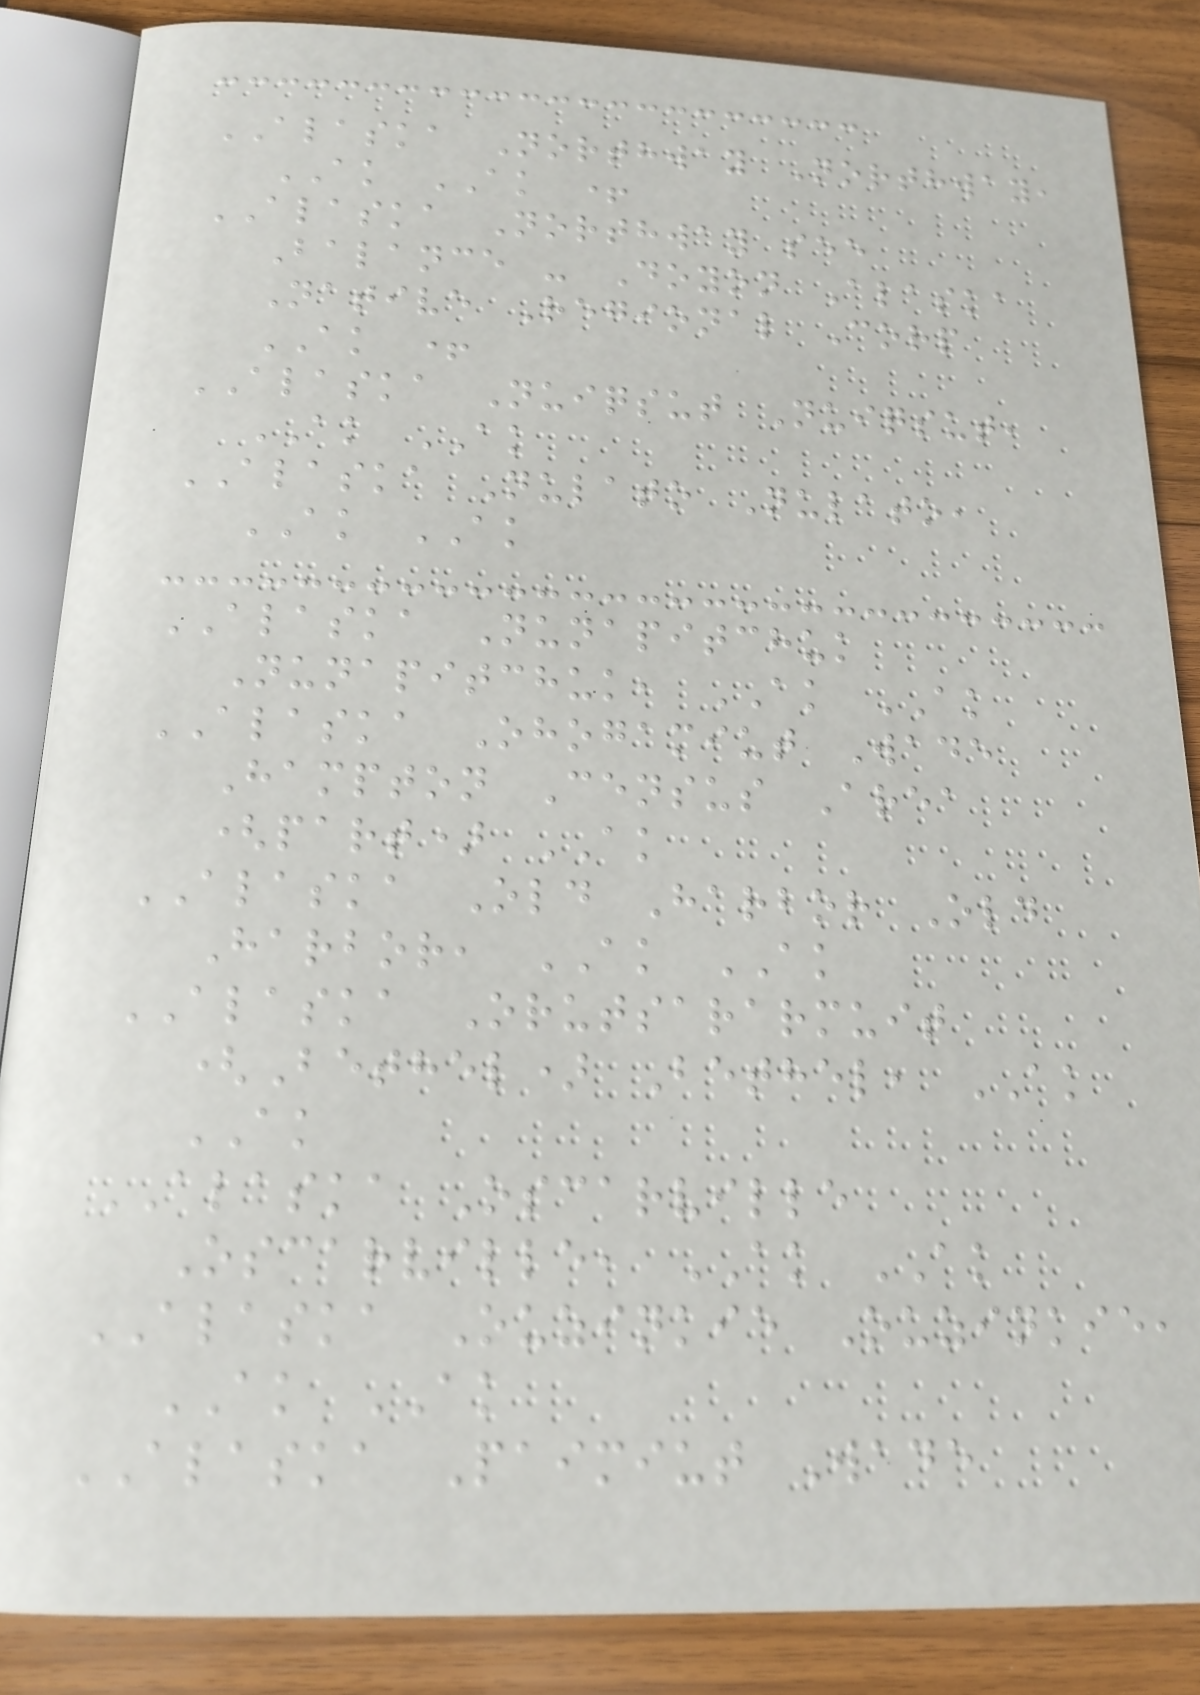ALASKA Northway Northway,
AK AK +
ALASKA Northway see
Balance - Doyon Alaska
Native Regional Corp
AK +
ALASKA Nuiqsut Nuiqsut,
AK AK
ALASKA Nulato Nulato,
AK AK
ALASKA Nunapitchuk
Nunapitchuk, AK AK
ALASKA Ohogamiut Wade
Hampton Census Area
(part) AK
ALASKA Old Harbor Old
Harbor, AK AK
ALASKA Orutsararmuit
(Bethel) Bethel, AK
AK
ALASKA Oscarville
Oscarville, AK AK
ALASKA Ouzinkie Ouzinkie,
AK AK
ALASKA Paimiut Wade
